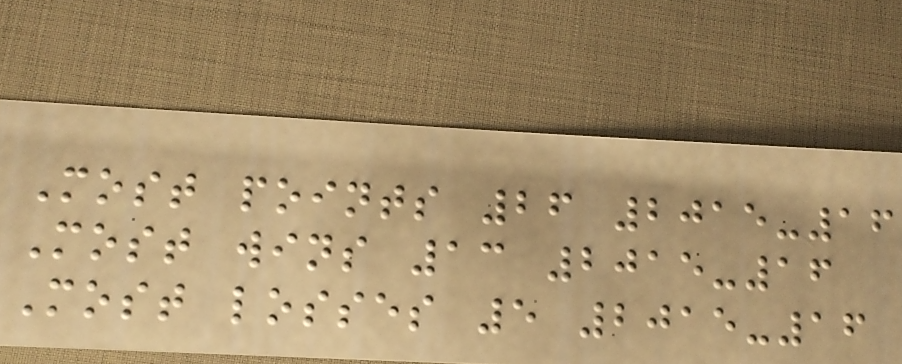Most points 26 2015-16
Most wins 13 2015-16
Most losses 5 2015-16
